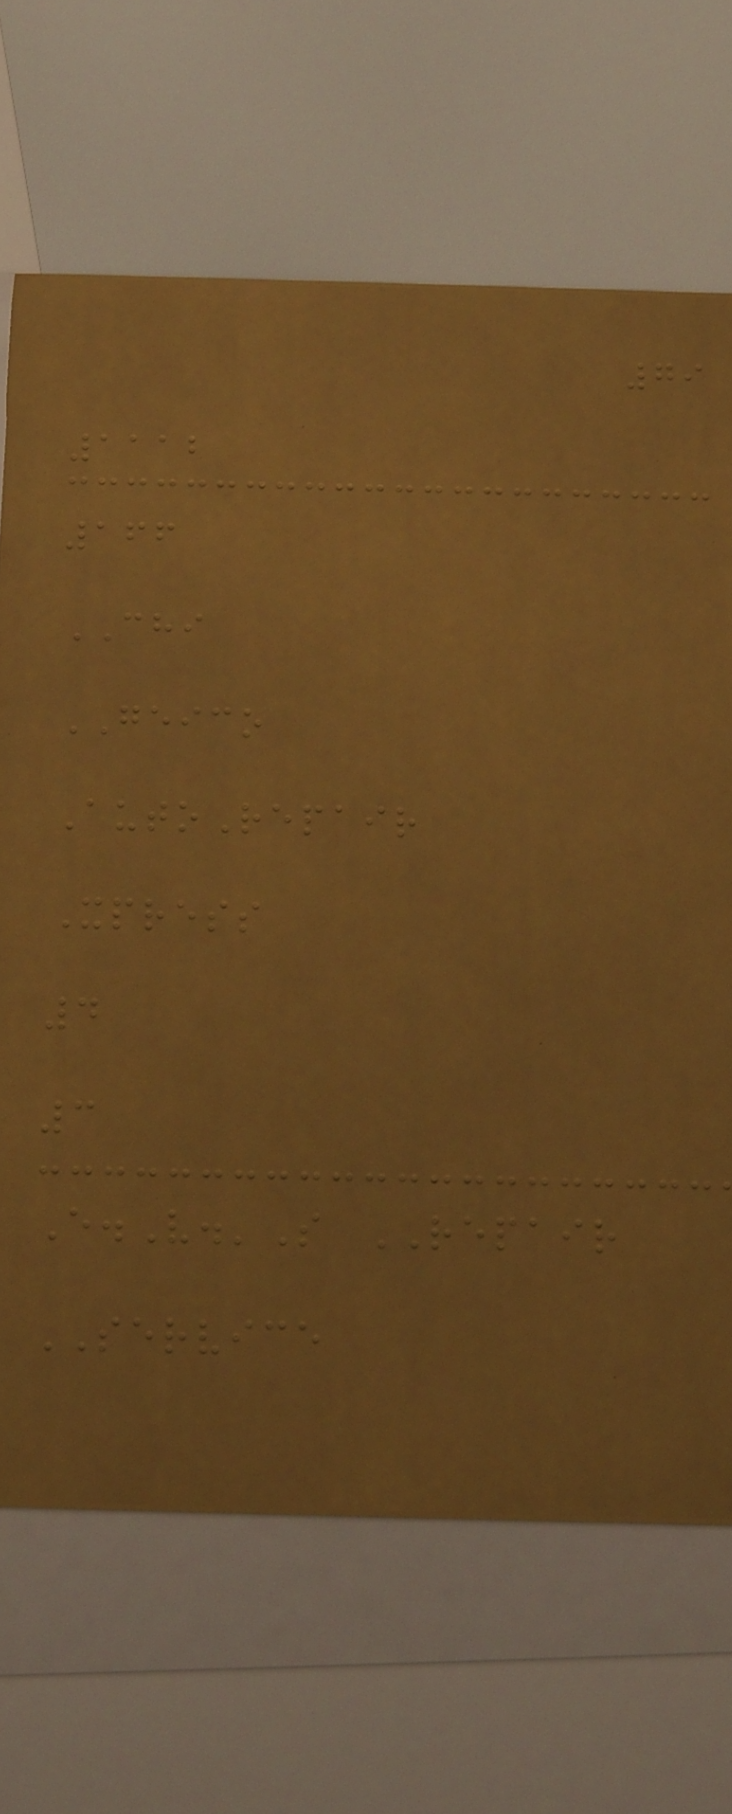79
1112
166
CHI
GEICO
AutoRepair
Xpress
4
3
E.V.'S REPAIR
SERVICE
